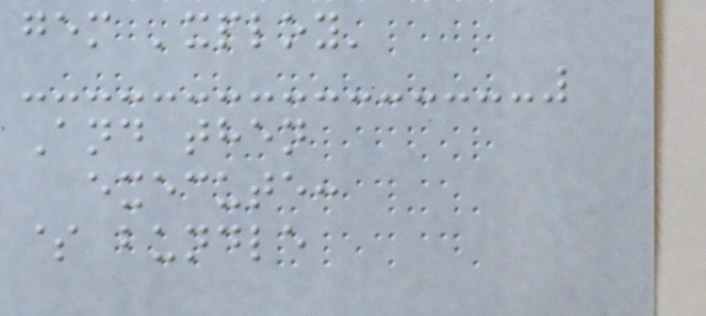gem 'xploy'
And then
execute:
$ bundle
